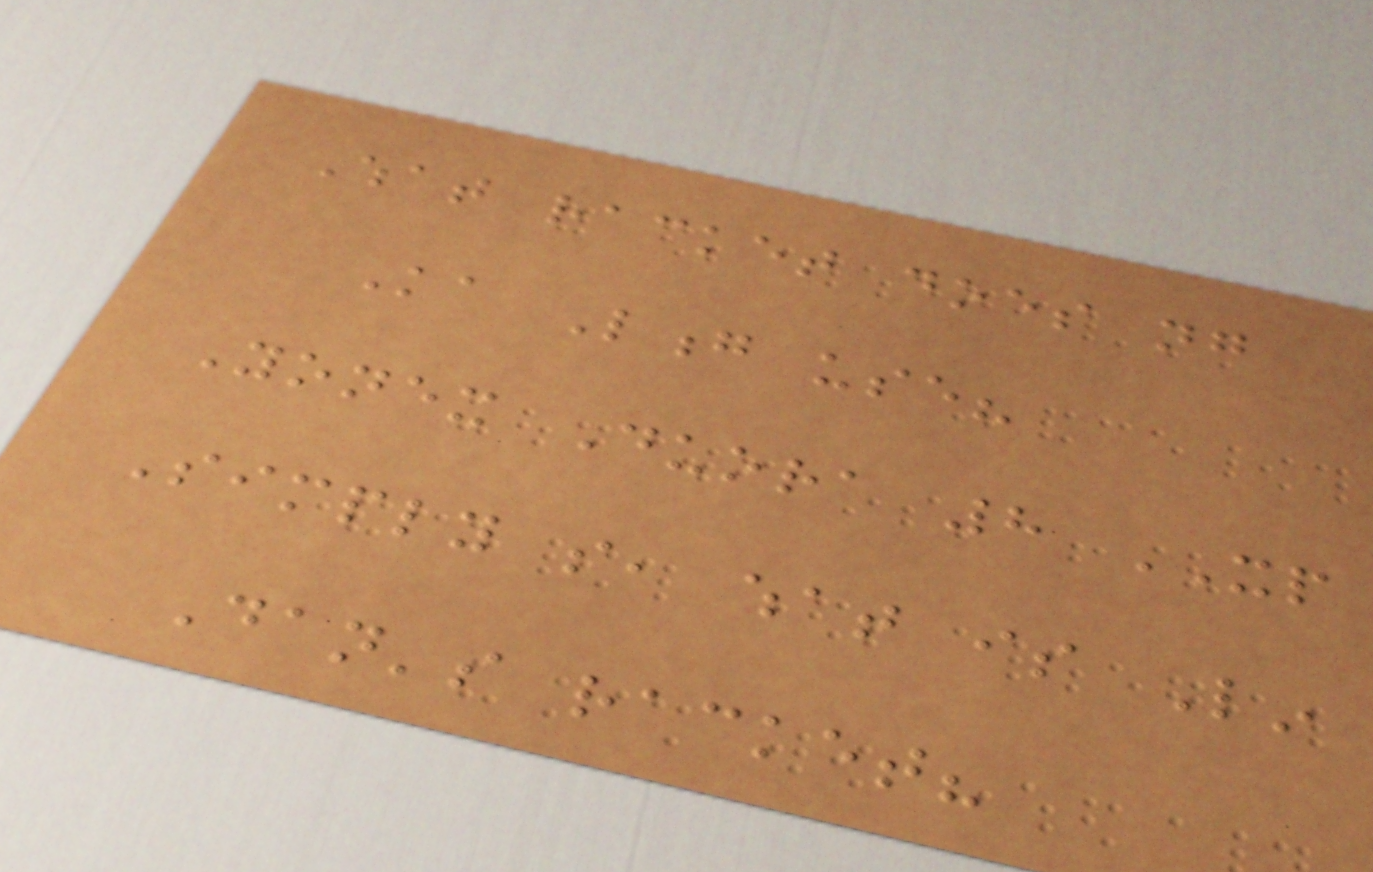What racket does ng
Ka Long use?
Yonex Duora 8 XP
Simply so, what is Lin
Dan's racket?
